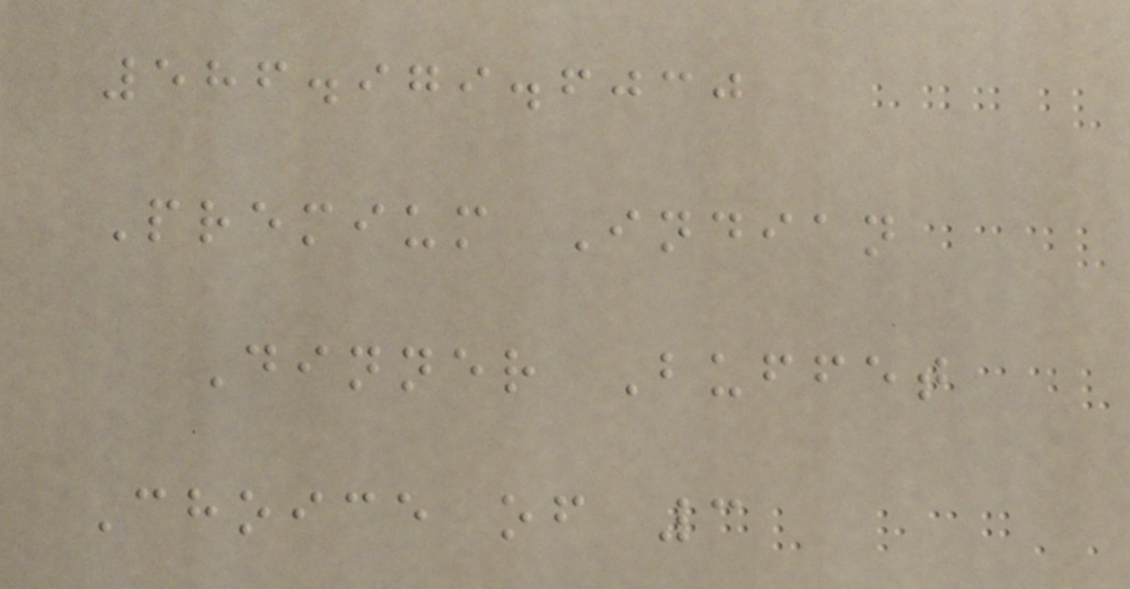586.979.6030
Premium Indian
Dinner Buffet
Choice of 3
